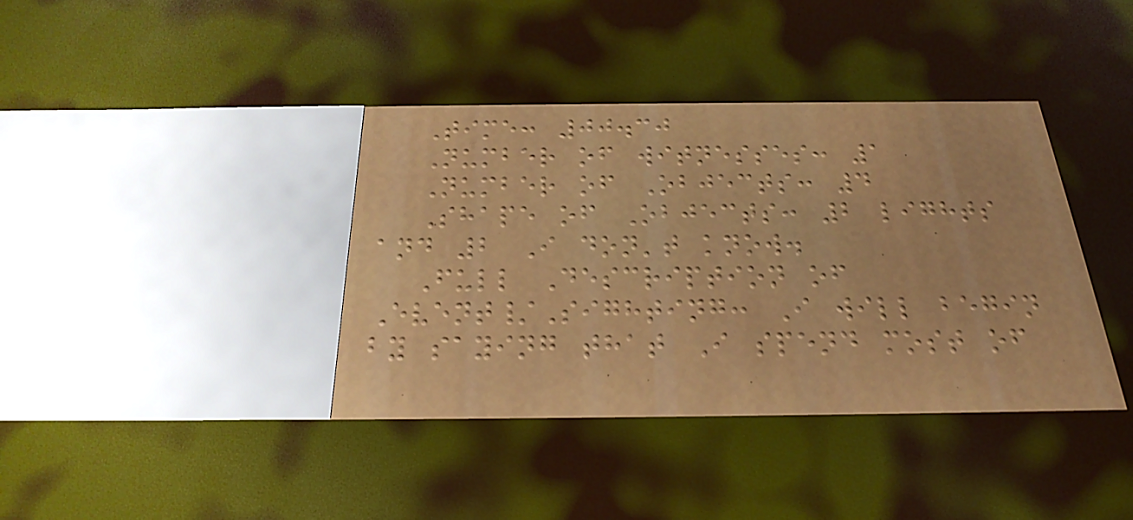Time: 00.30
Number of witnesses: 1
Number of Objects: 4
Shape of Objects: 2 lights
and 2 I don't know.
Full Description of
Event/Sighting: I will begin
by saying that I spend most of
